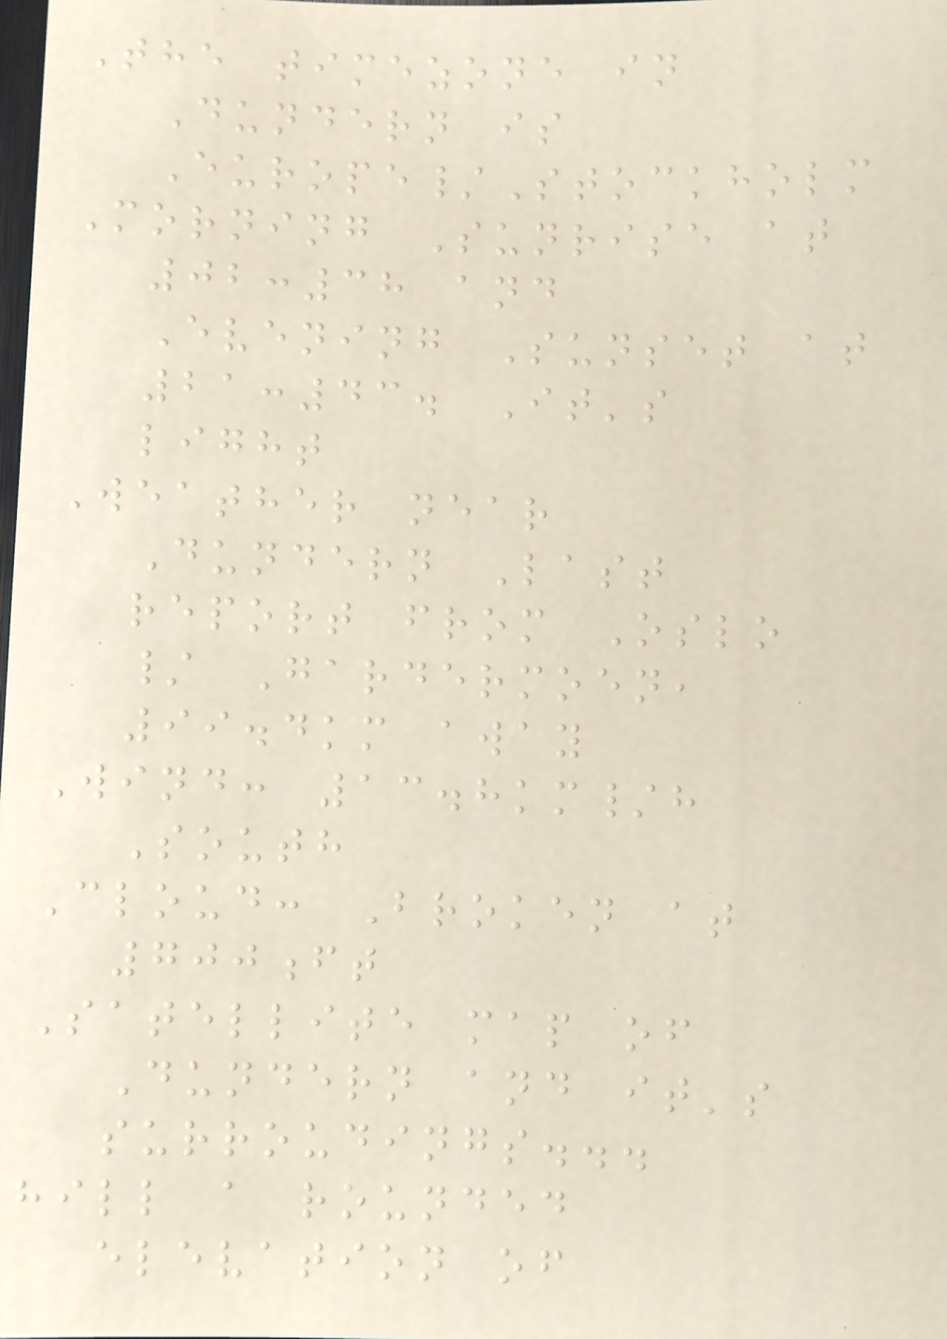The timezone in
Dundern is
Europe/Stockholm
Morning Sunrise at
02:38 and
Evening Sunset at
21:43. It's
light
Weather near
Dundern Last
report from Oslo
/ Gardermoen,
99.4km away
Wind: 13.8km/h
South
Cloud: Broken at
700ft
Satellite map of
Dundern and it's
surroudings...
hill a rounded
elevation of
